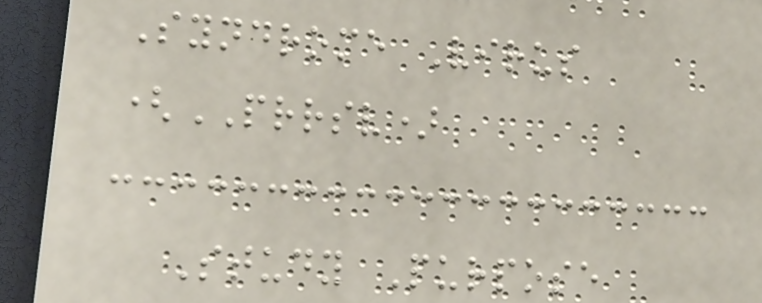Syndrome Virus
(PRRSV)
Study Purpose
